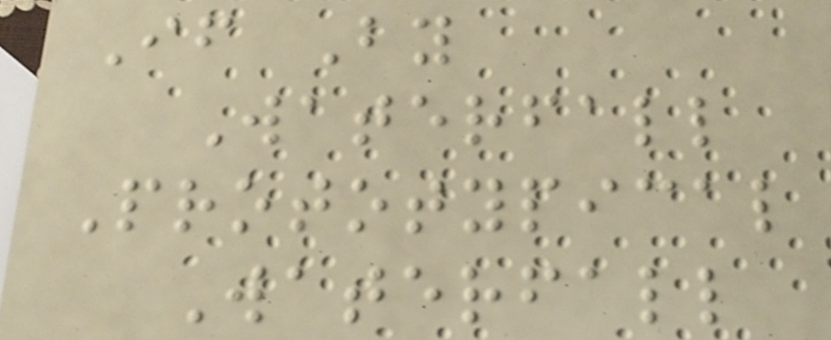If By
Waterfall
Prototypical
Waterfall
